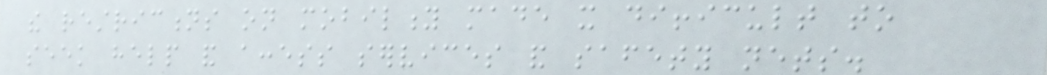the restrictions on mobility made it difficult to
seek help and access services and safety nets.
